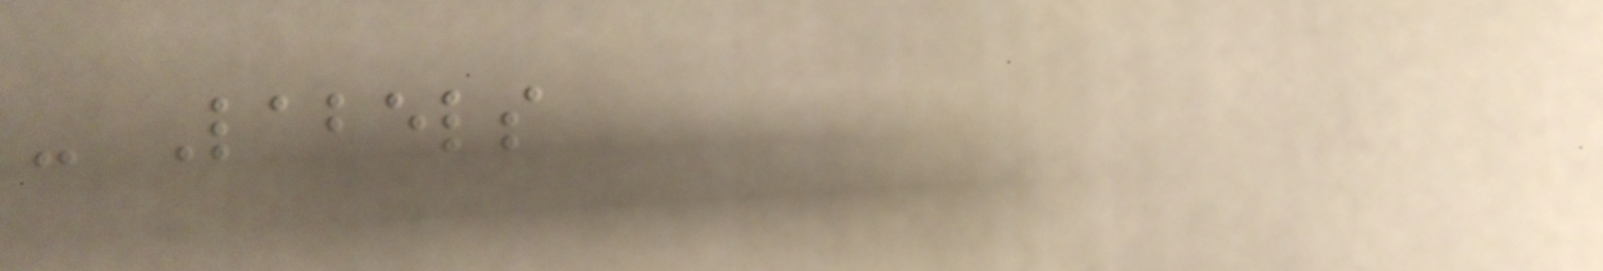- Labels
